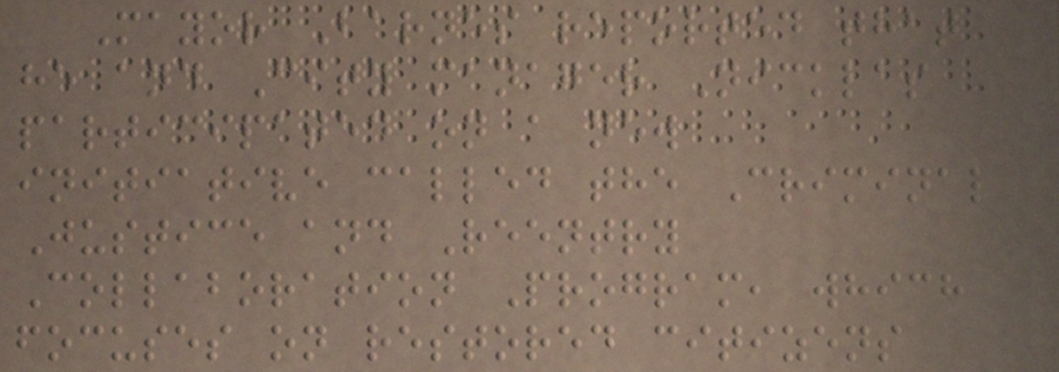Mayor Barnes reported that
he and City manager Nicklas
participated on a new
initiative called the Criminal
Justice and Reentry
Collaboration Program, which
focuses on restored citizens
